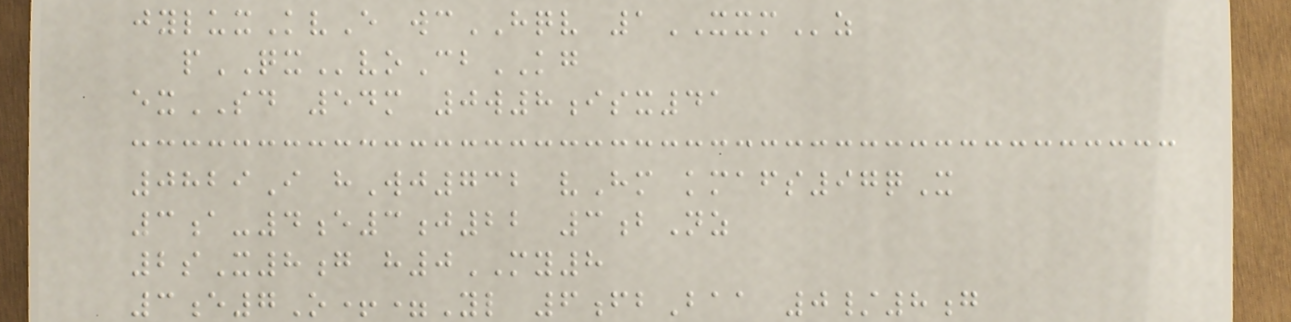jyluxKvE wcHQV 1XXMz
pQXvoCbKG
exSD 54m 0w8isx41
0829I hWj732 vHm kmafs97qX
3a-4e3j22 3bNz
2sX8g h0MY8
3e7O+=Yl 6fbBaa 0/8g
